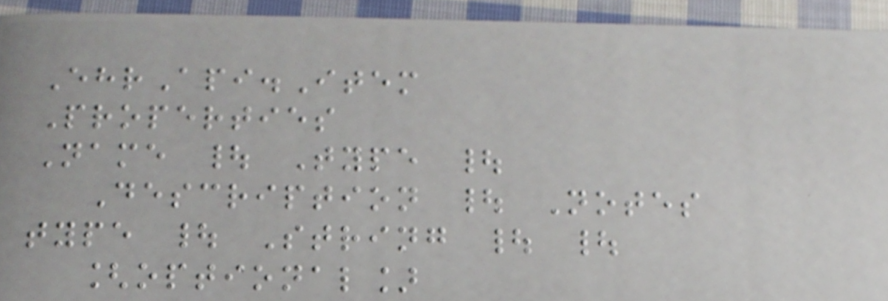EhrApi.Item
Properties
Name | Type |
Description | Notes
type | String | |
[optional]
